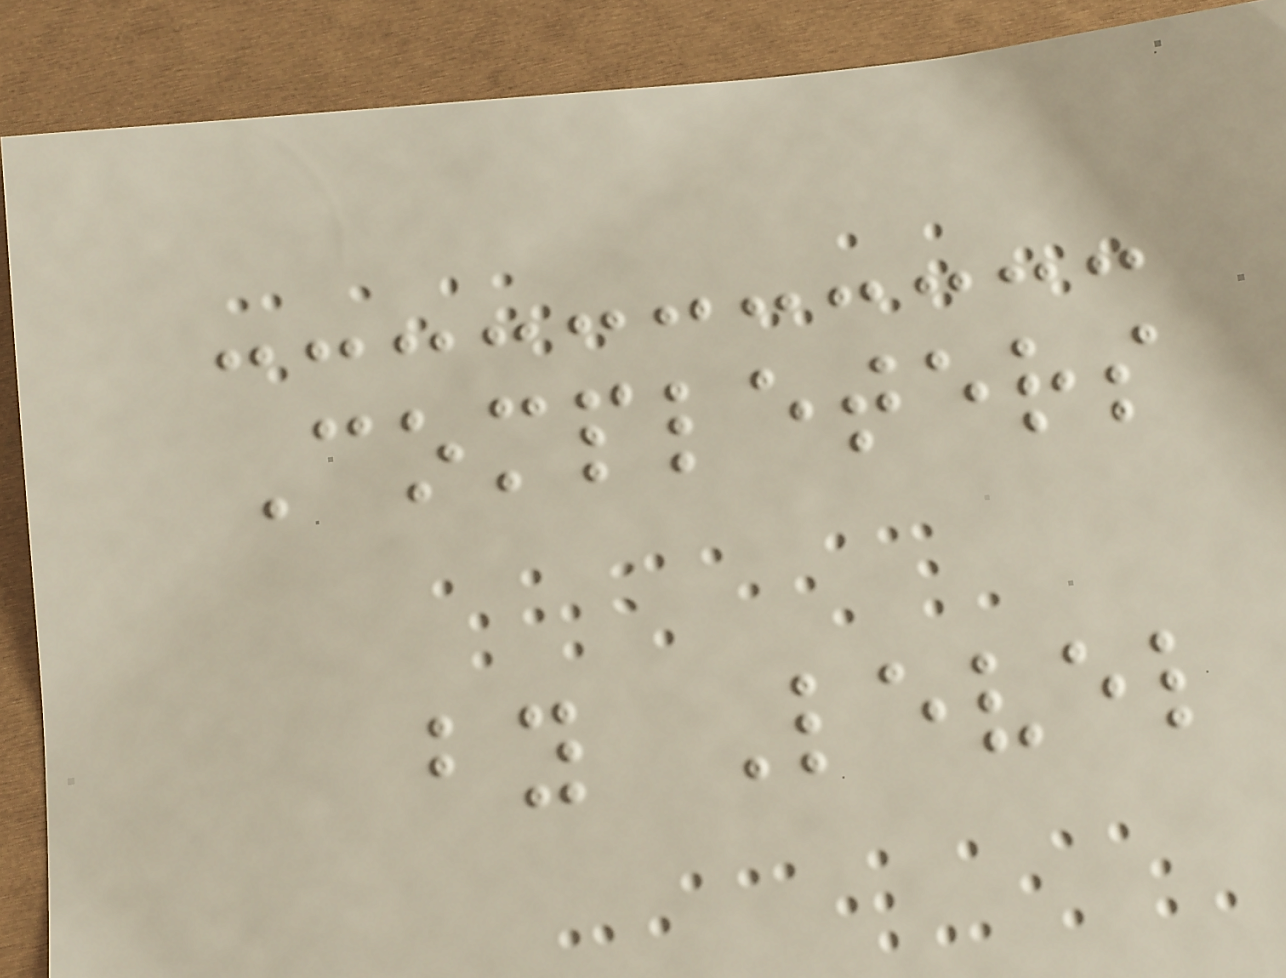Completers
by Level
